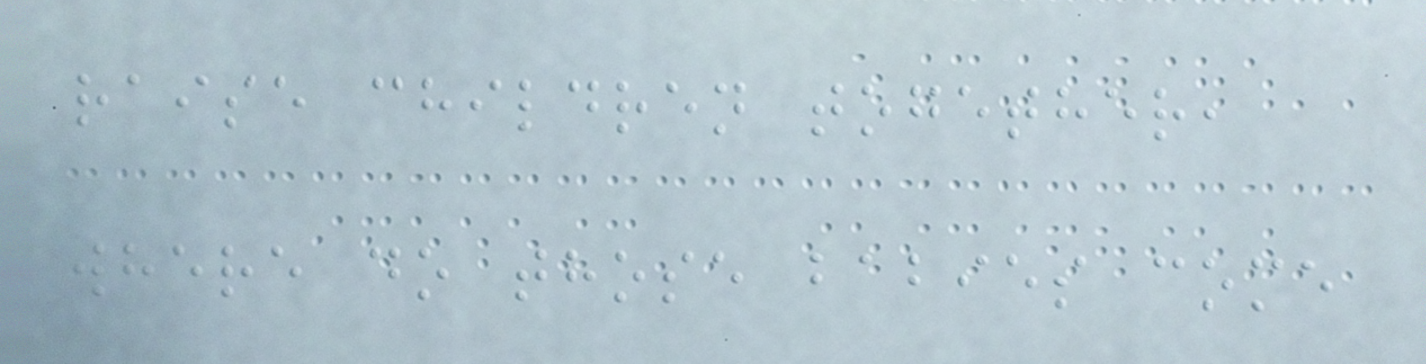raise children together,
where do those babies come
